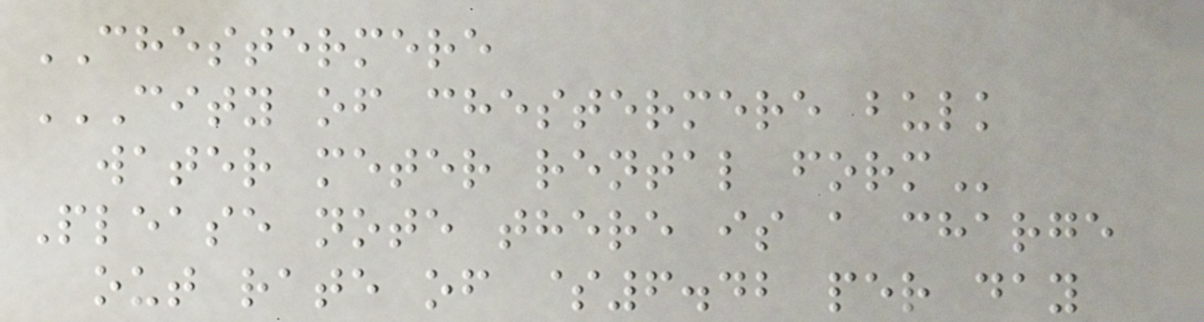CHESTERMERE
CITY OF CHESTERMERE BULK
WATER METER RENTAL FORM
Please note there is a charge
out rate of $6.42 per day
